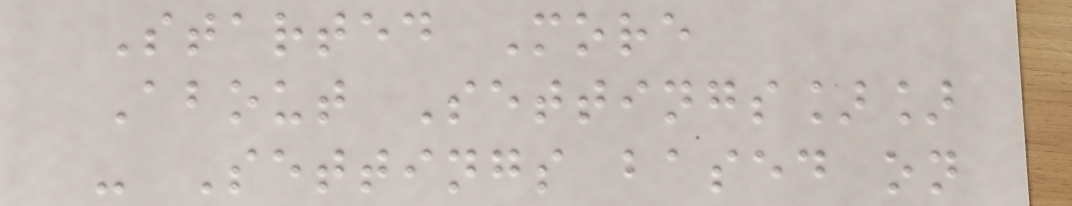Started More
About Settings]]
- Settings based on
